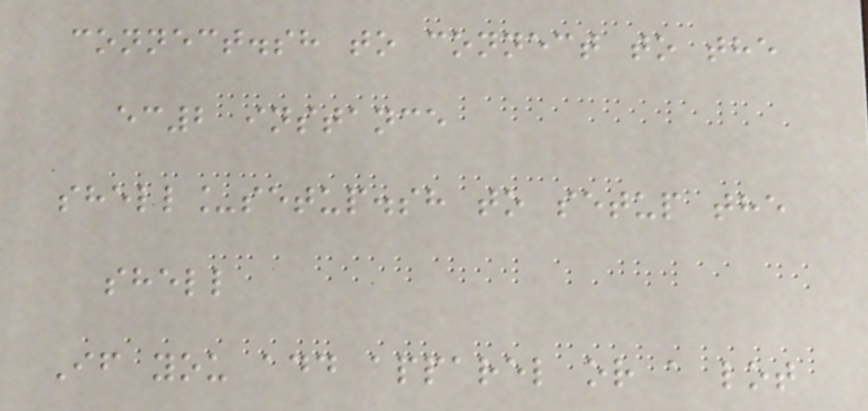connect.sh to connect to the
ec2 instance
shell_setup.sh to setup the
shell
If you add apparel or a lot
